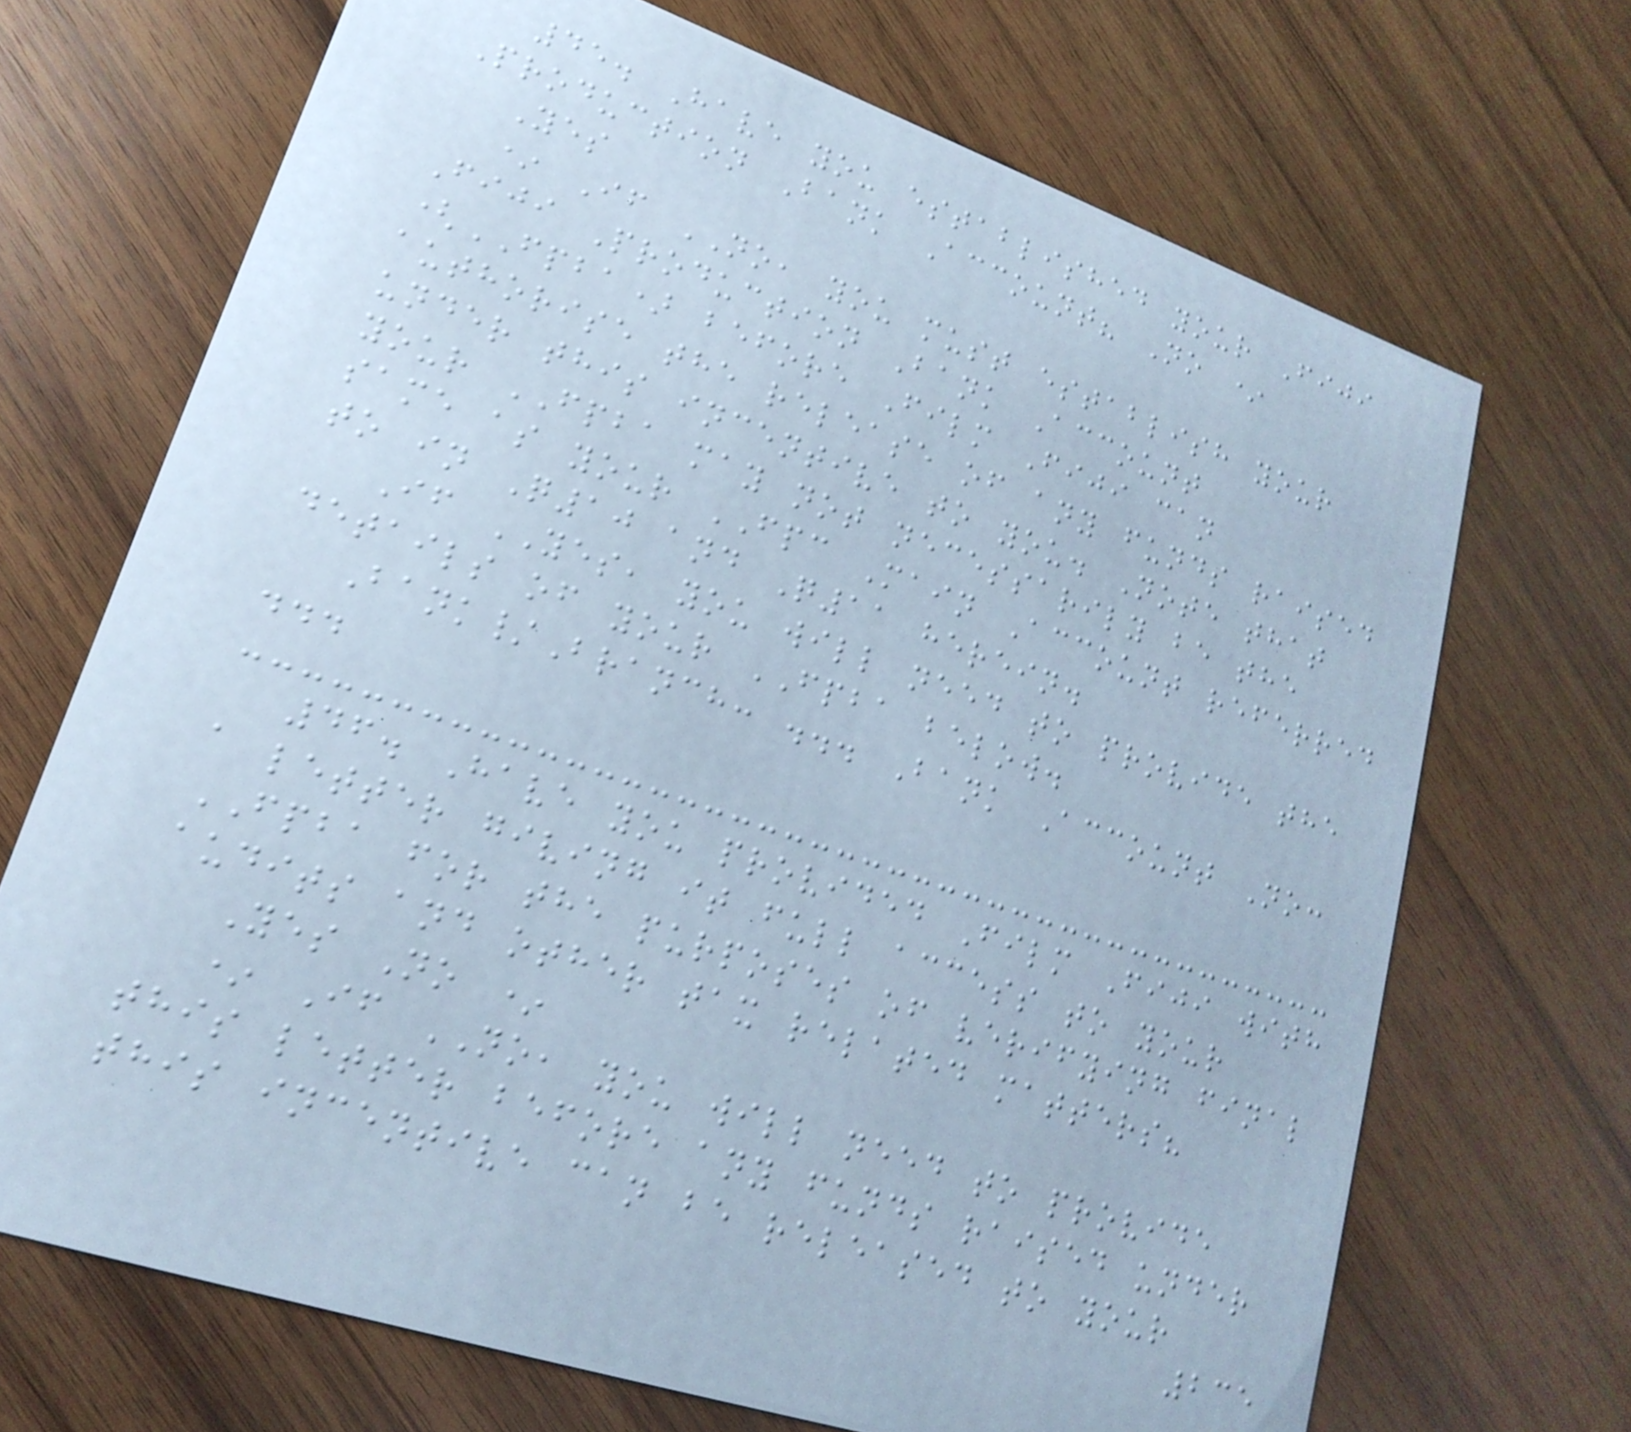45. Have you established your Fiji
Production Bank Account? No *
Yes
* If NO, you must establish your
Fiji Production Bank Account
(FPBA) before Film Fiji can
authorise the release of any funds raised
under this incentive to you. Note that
your FPBA may not necessarily be the
same as your FPC Main Account referred
to in Q10 and Q11 herein.
If YES, you will need to provide the
details of your FPBA below.
Bank/Branch: ... Bank Account No:
...
46. Have you provided Film Fiji with
a letter giving it full access to your
FPBA for the purposes of verifying final
audits and other tax related matters?
Yes No *
* If NO, you will need to provide
this letter before any funds raised under
this incentive can be released to your
235
